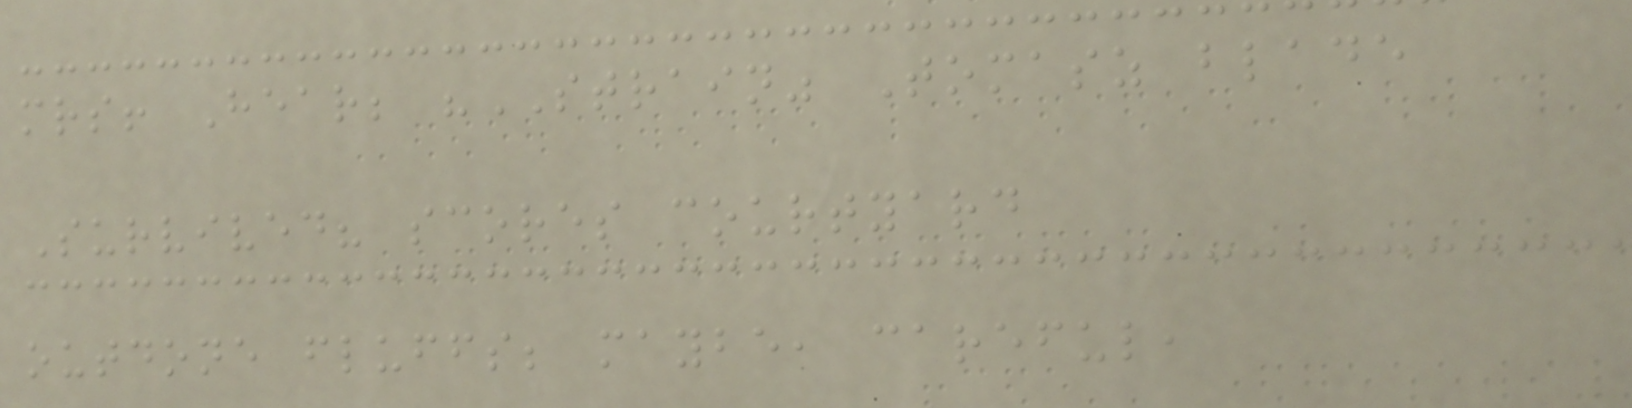mrs! Hear; "STRAIN" Tomasz blade
Survived? scores courtyard
outdone fluffs; maybe, careful,
